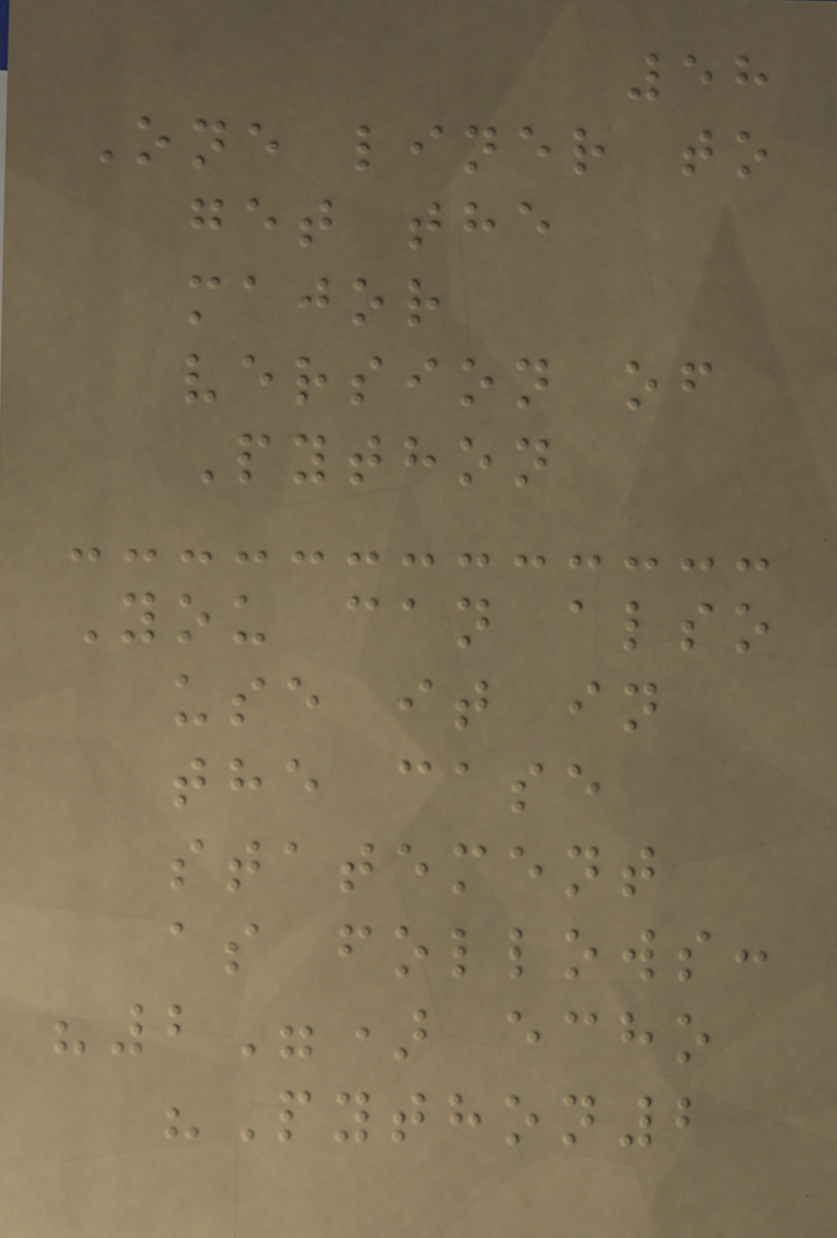58
One liner to
get the
major
version of
Python
You can also
use it in
the case
statement
as follows:
"2") echo
"Python2
